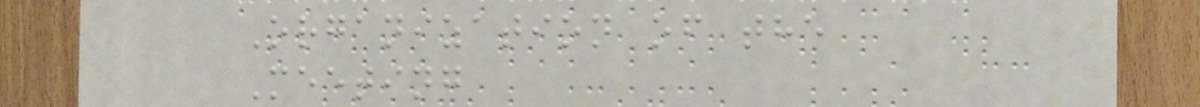Organization of the
Meeting
